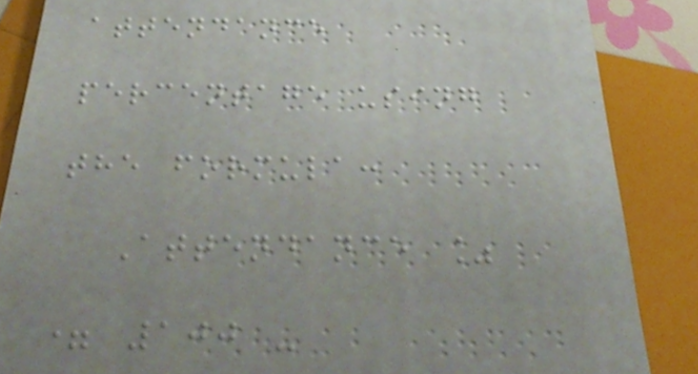attendance
percentage using
the formula:
Attendance %
= 100 -
